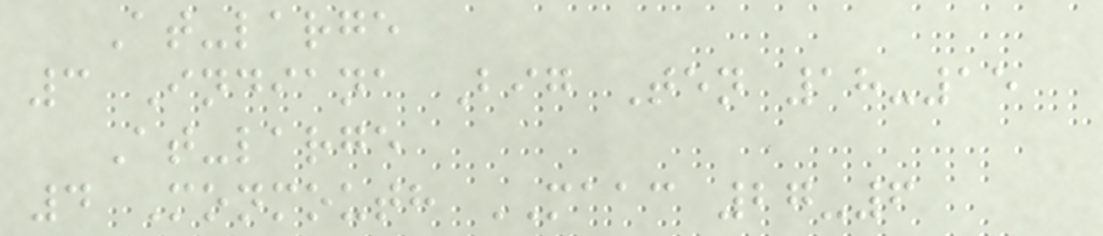At-large
3 Indiana Big Ten 18-15
At-large
4 Monmouth MAAC 27-6
